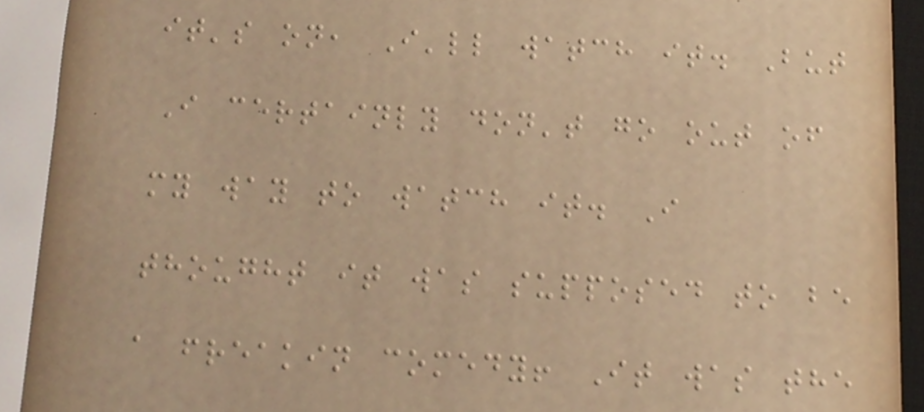it's on, I'll watch it. But
I certainly don't go out of
my way to watch it. I
thought it was supposed to be
a freakin comedy! It was the
